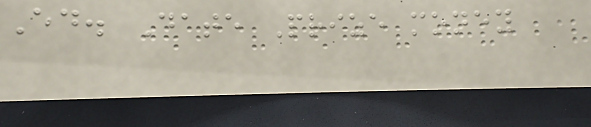Ed. Date Prize money
